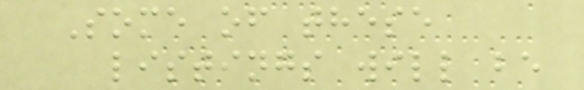Some of these
listings will be
